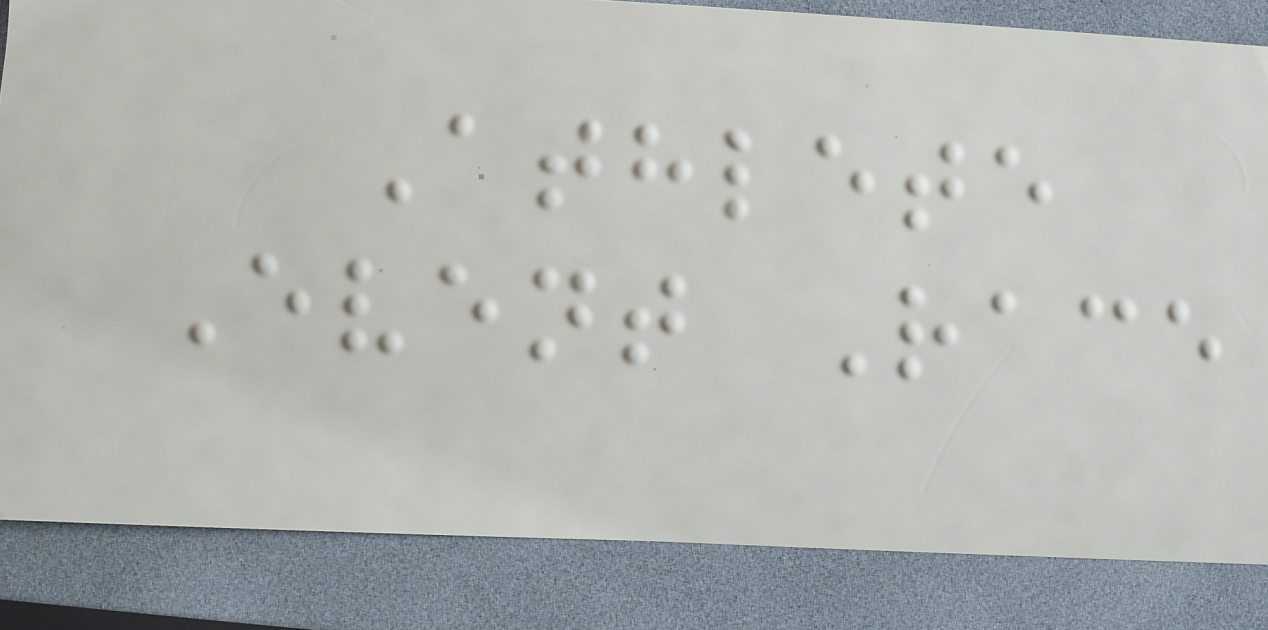Athlete
Event Race
